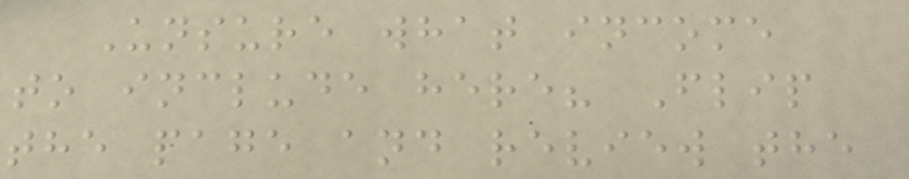Unsure what income
to include here? Flip
the page and review the
